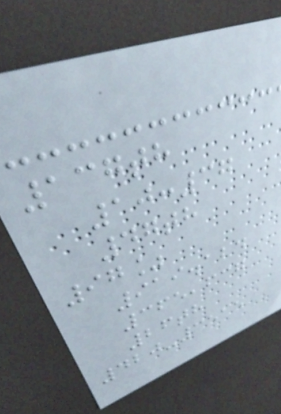137th
10:37
47th
97%
919.124
365,637
26th
420-3515
